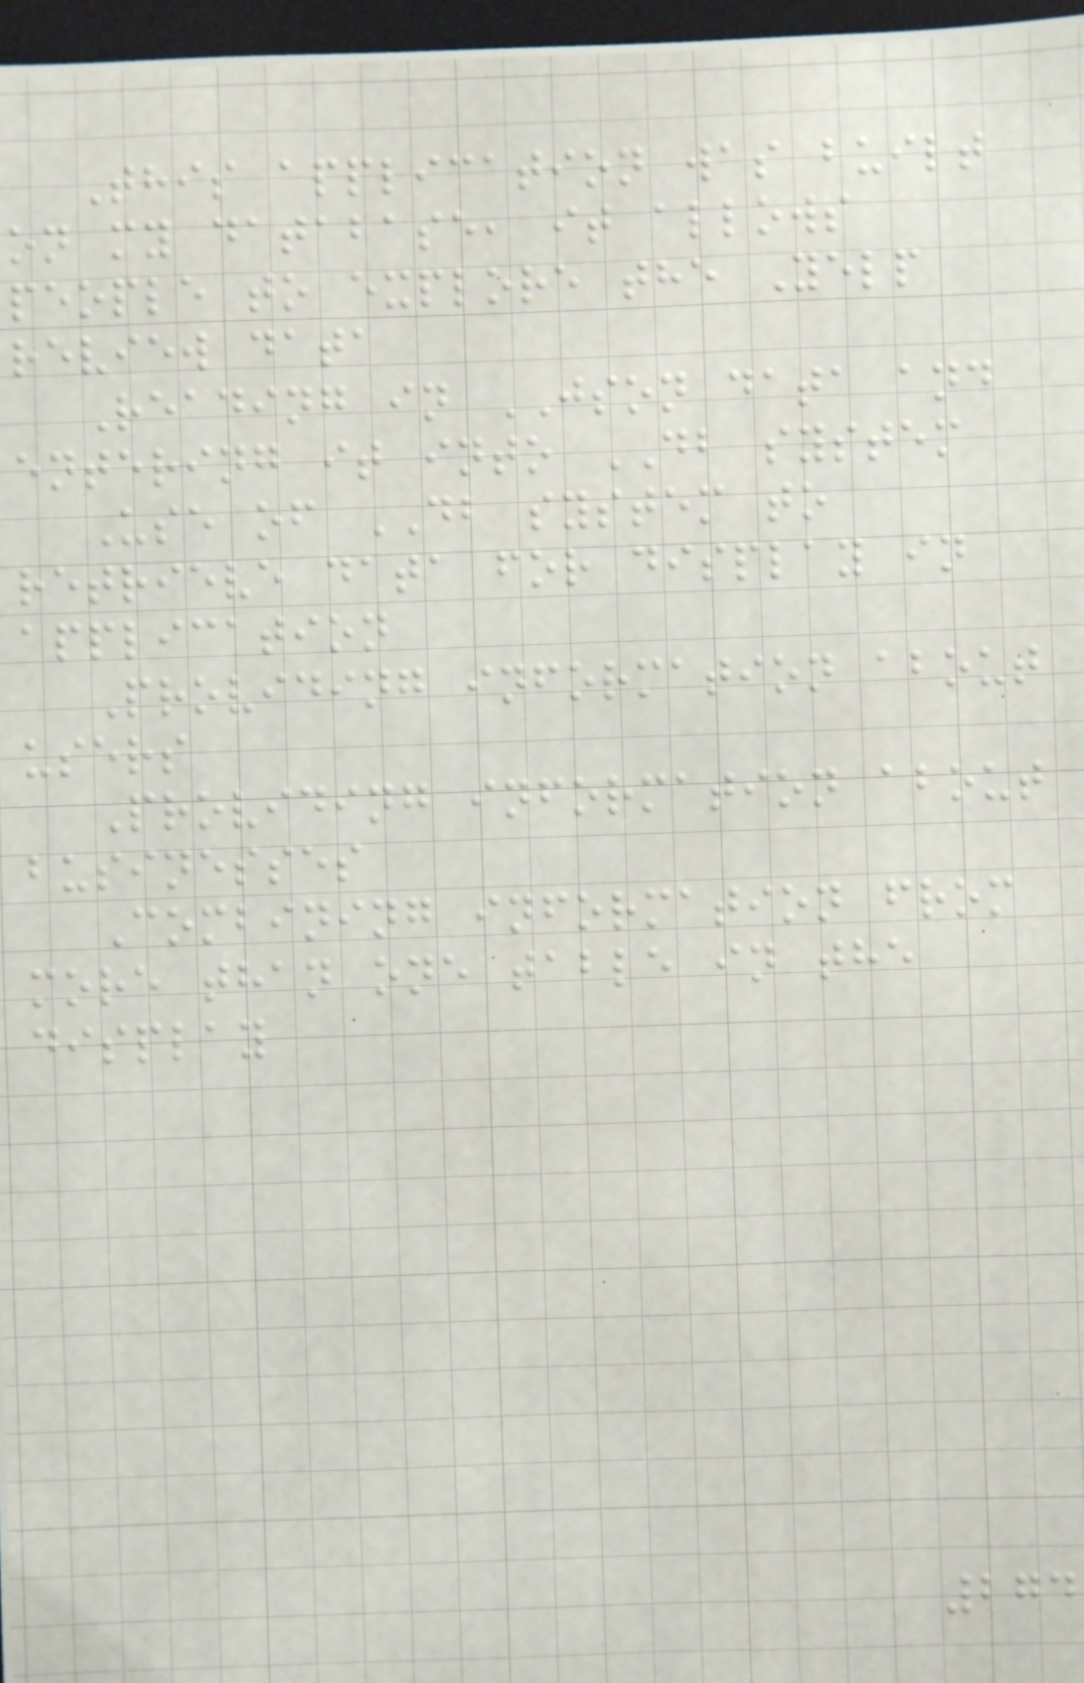This application was built
on my database, it allows
people to explore the Yelp
review data
Reading in JSON data and
entering it into DB system
Use of DB system to
retrieve data for display in
application
Providing information about
users
Providing information about
businesses
Combining information from
more than one table in the
display
274
